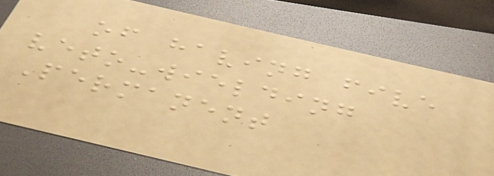of having five
veto-wielding
Permanent
